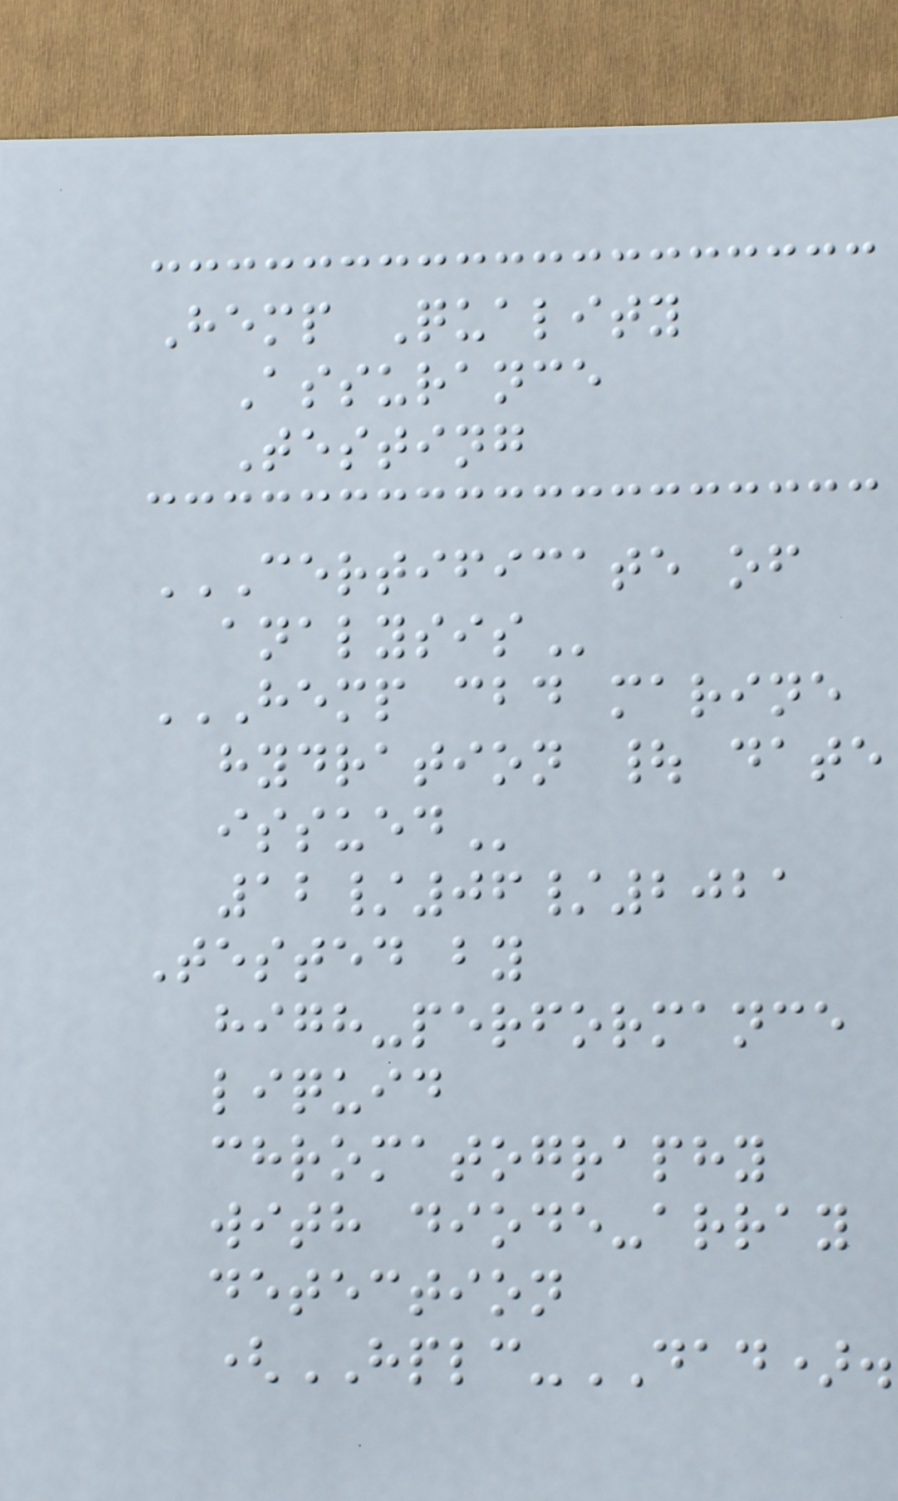Hemp Quality
Assurance
Testing
CERTIFICATE OF
ANALYSIS
HEMP CBD MARINE
HYDRATION | DATE
ISSUED
12/06/2021
Tested by
high-performance
liquid
chromatography
with diode-array
detection
(HPLC-DAD).
